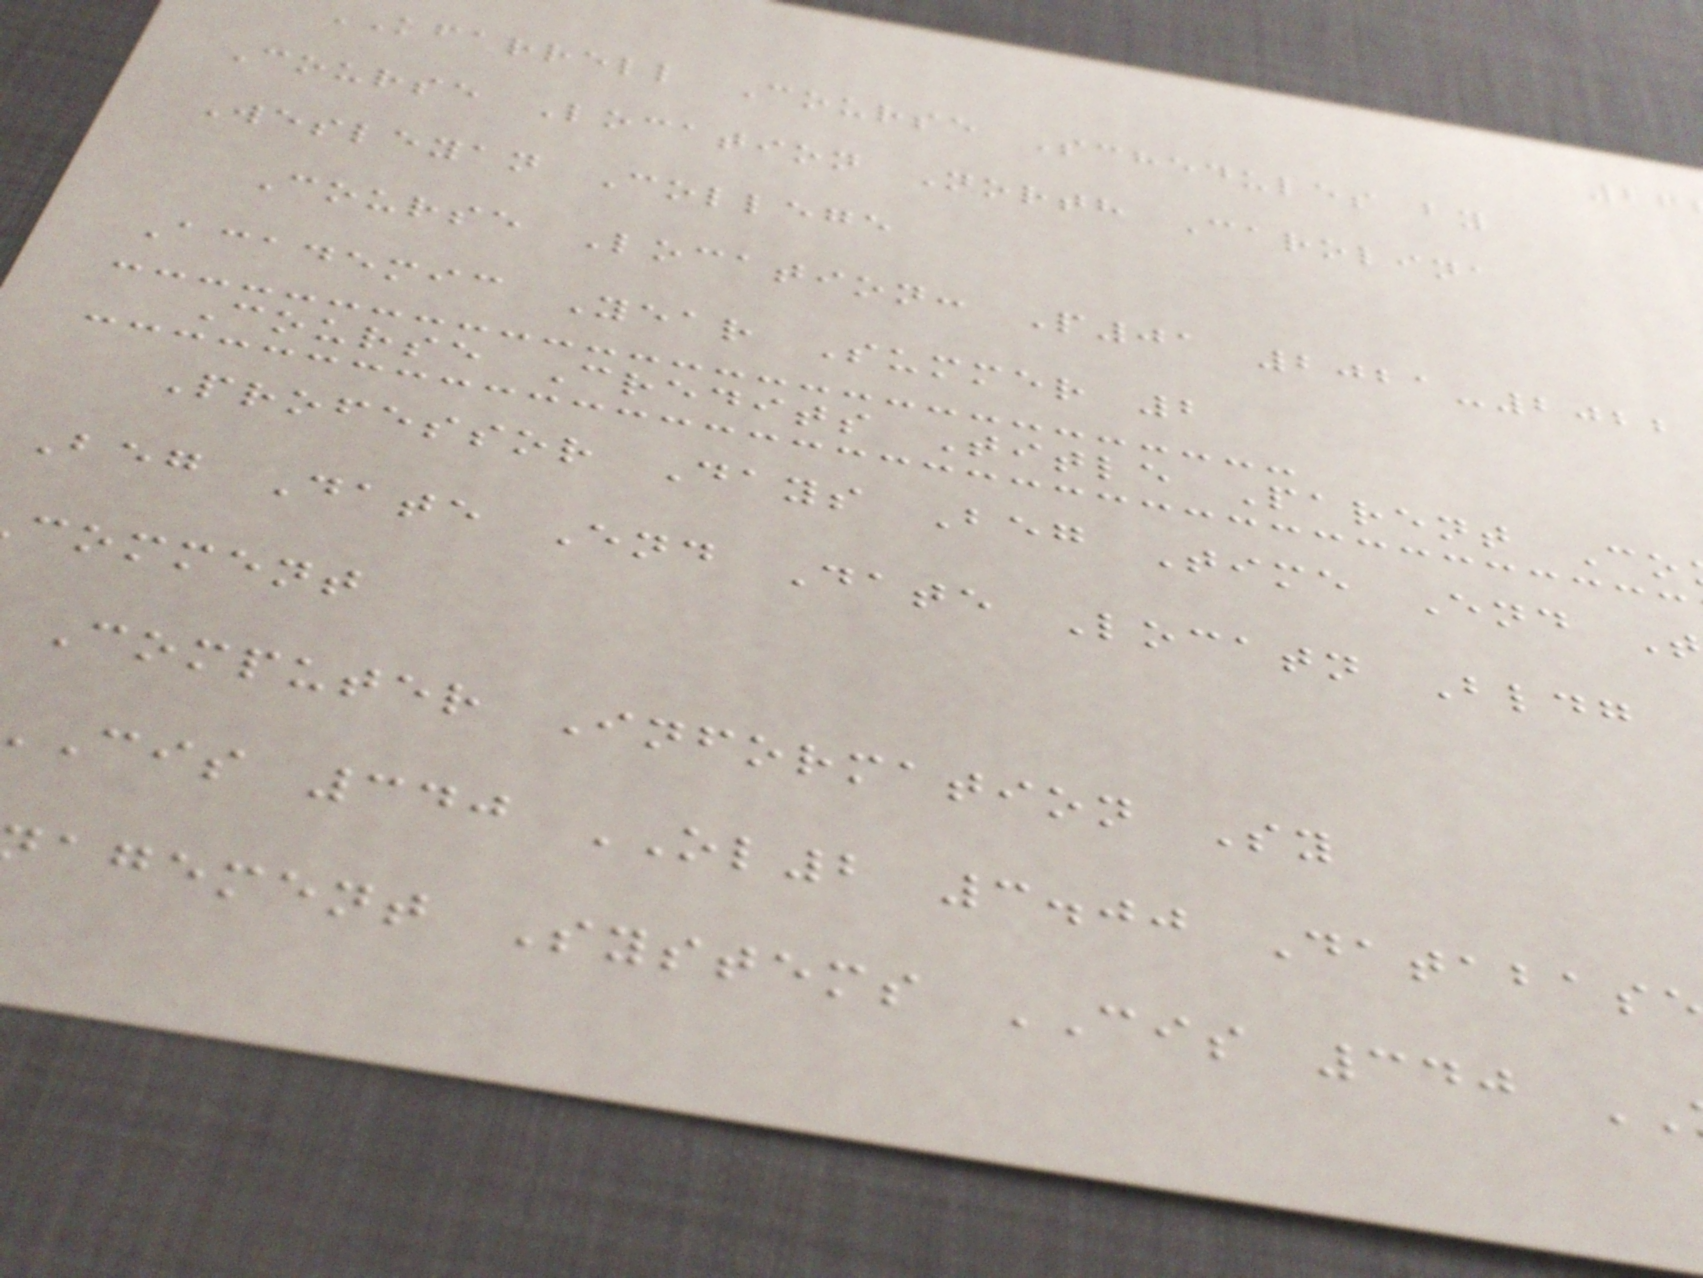KFARRELL Course Schedules by
Course Location North Carolina
Wesleyan College
Course Location: P01 2021-2022
Academic Year Summer 2
Course Credits Title Parent Co
Professor Days Beg Time End T
Beg Date End Date Locatn Bldg
comment
Computer Information Sy
cis 340 OL2 3.00 Databas
agement Systems CIS 340
